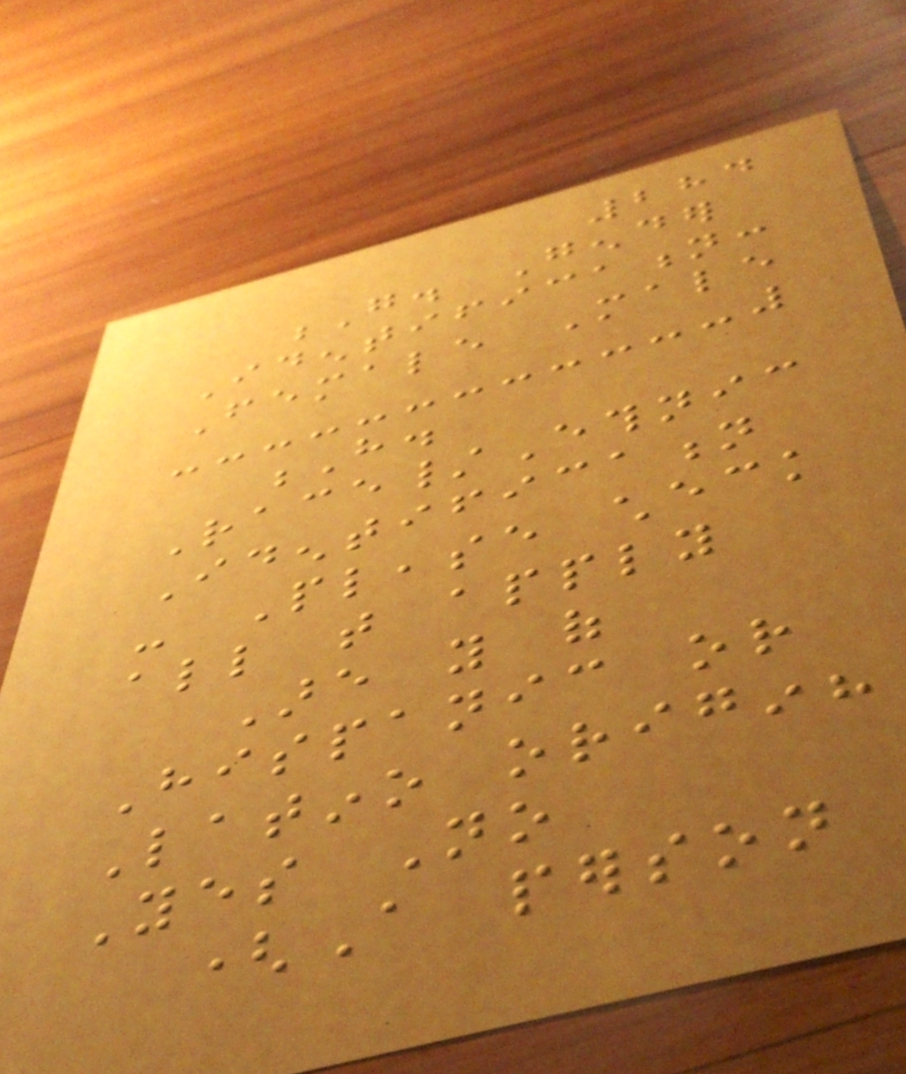284
G. Gender
Identification:
Female Male
H.
Race/Ethnic
Identification
- Please check
all that apply
Are you of
Hispanic or
Latino origin?
Yes No
(A person
